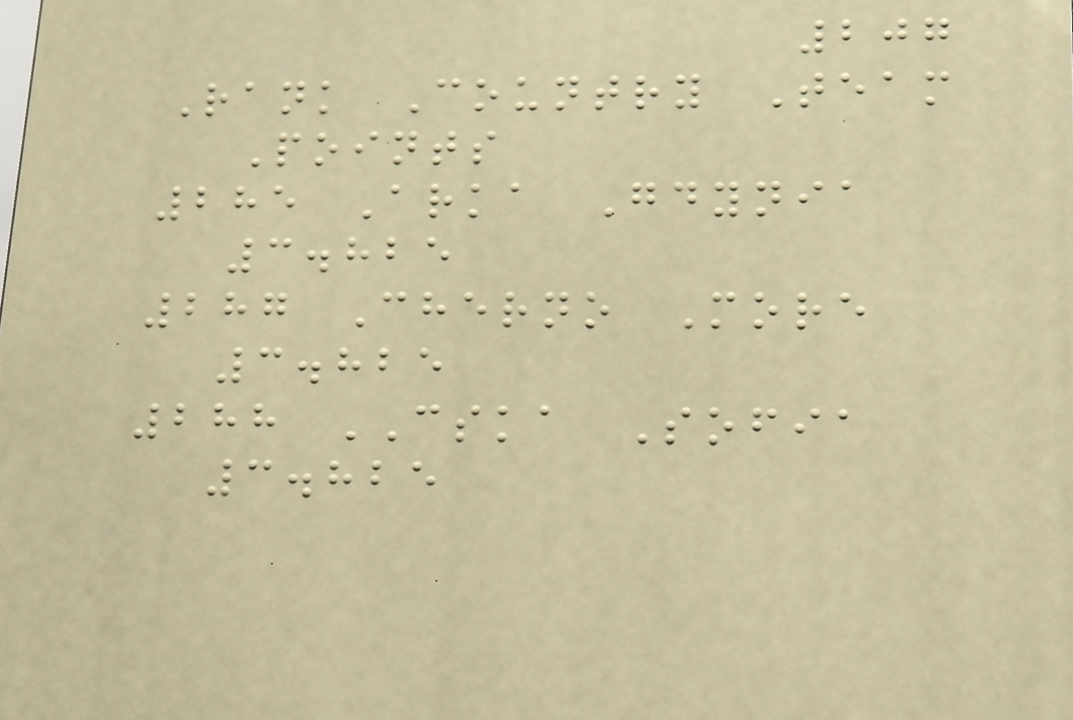207
Rank Country Team
Points
285 Arka Gdynia
3.825
287 Cherno More
3.825
288 CSKA Sofia
3.825
